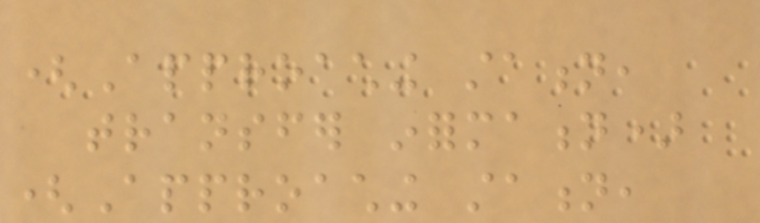(Approaching station,
transfer information)
(Approaching station,
